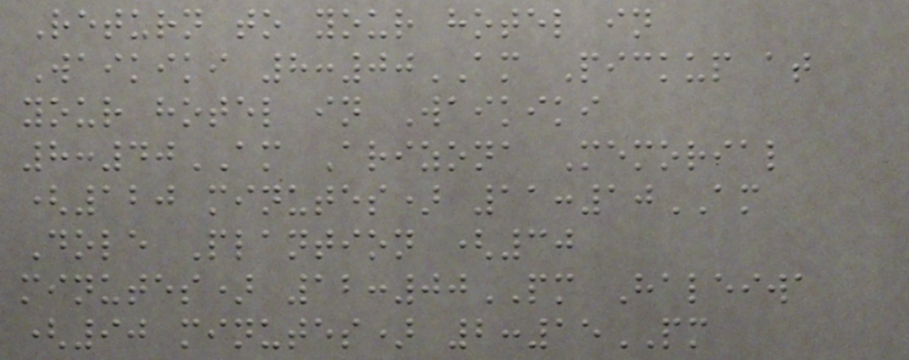Return to your hotel in
Waikiki 8:00AM Pickup at
your hotel in Waikiki
8:40AM Arizona Memorial
(120 minutes) 11:10AM
Dole Plantion (30
minutes) 12:00PM Haleiwa
(90 minutes) 2:15PM
